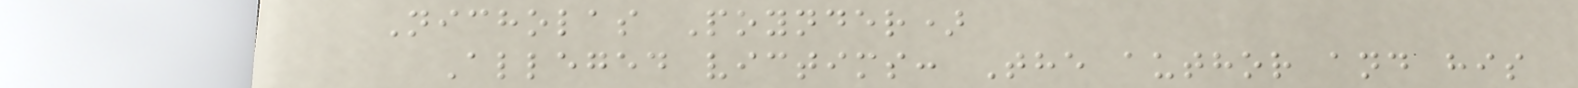Nicholas Poynder)
Alleged victims: The author and his
